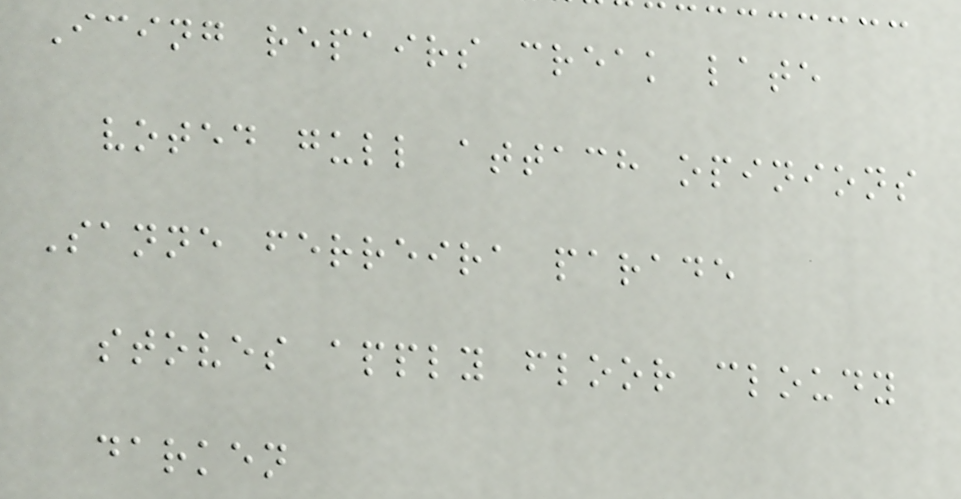Icing repairs creak late
voted gull attach opinions
Sanne ferreira parade
stoves apply floor cloudy
darken
